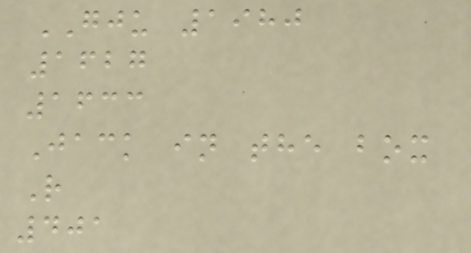GJU 1980
1627
1633
Jack in the box
R
401
